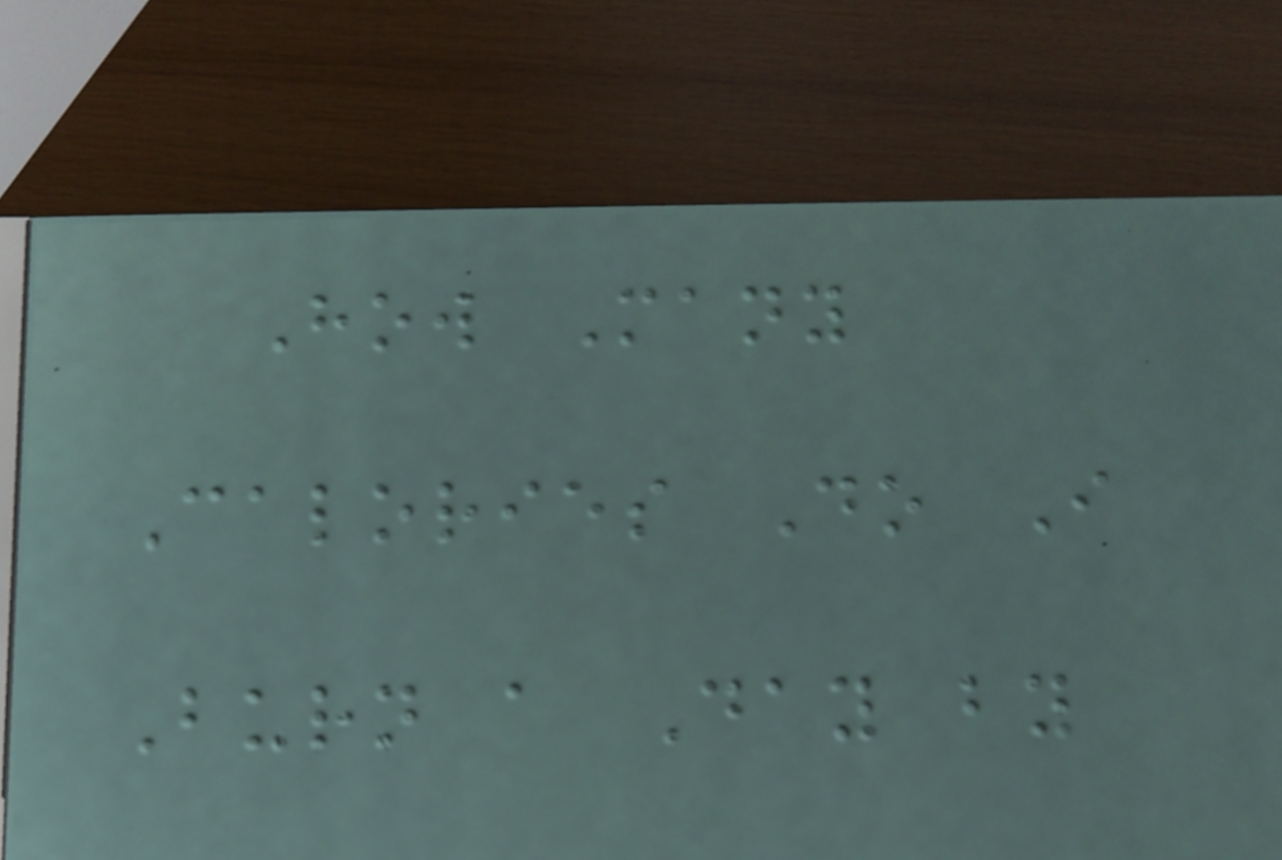How Many
Calories Do I
Burn a Day by
